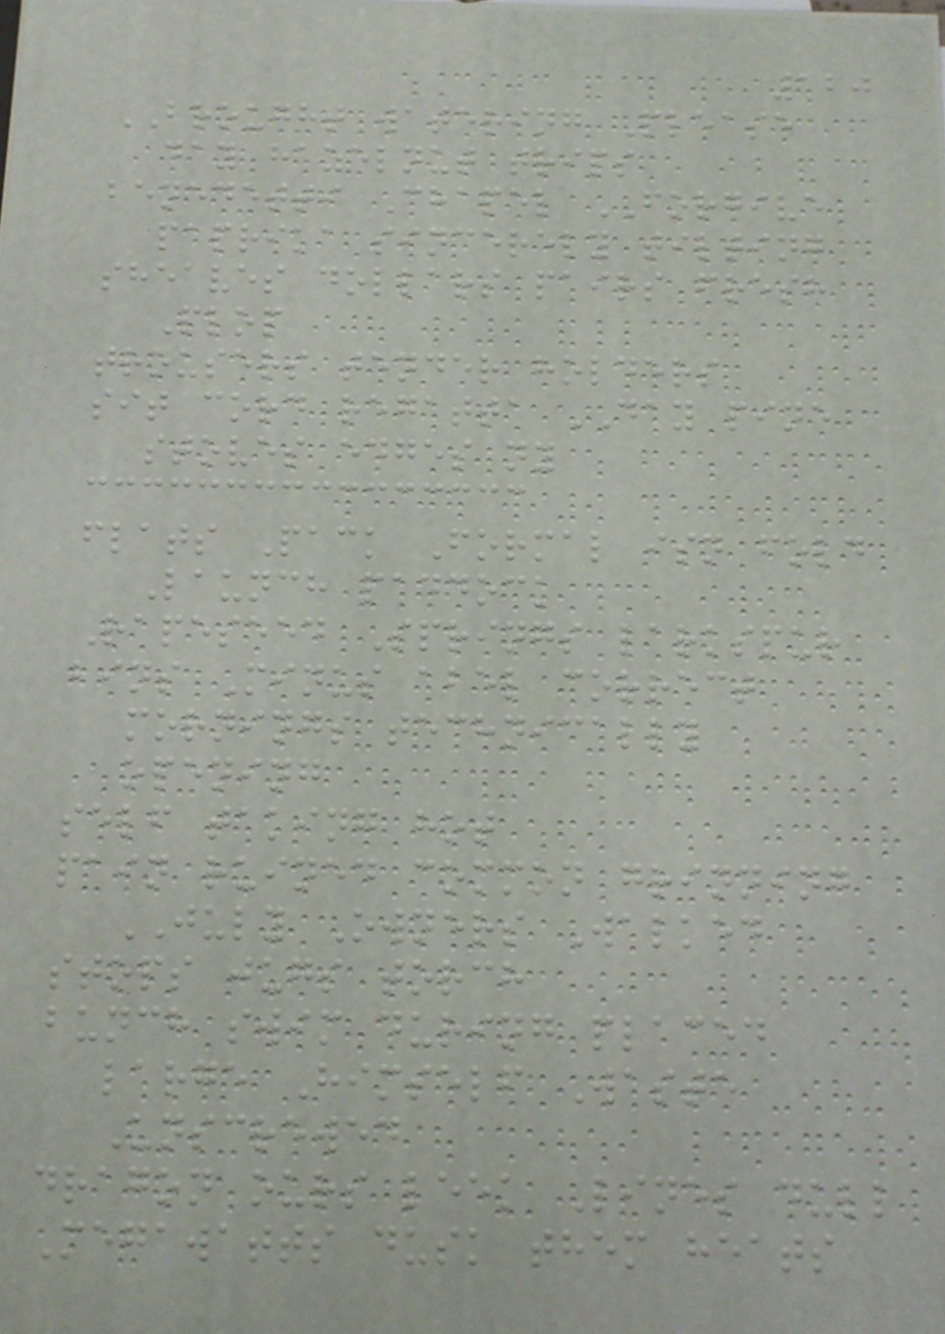120
BROUGHT watering Please
day hazelnut trips
benedetti Chapel FORGIVE
paprika sincerely tilting
sheaves dollars pairs fresh
Plop
trousers tender holders
sit cord regatta DAY pine
stoves edges ny
flats Pack Formal isn fold
Launch paddock
Rapeseed Springs larkspur
bins Minus abel correct
mornings technically
opening
self taking hot
pain ruined common grinning
JULY Owners Walked
stops jugs torch
bunch swim during placed
large Himself Waste
Unscrewed
dragon ours leek Lines dull
Megawatts dusk them heats
